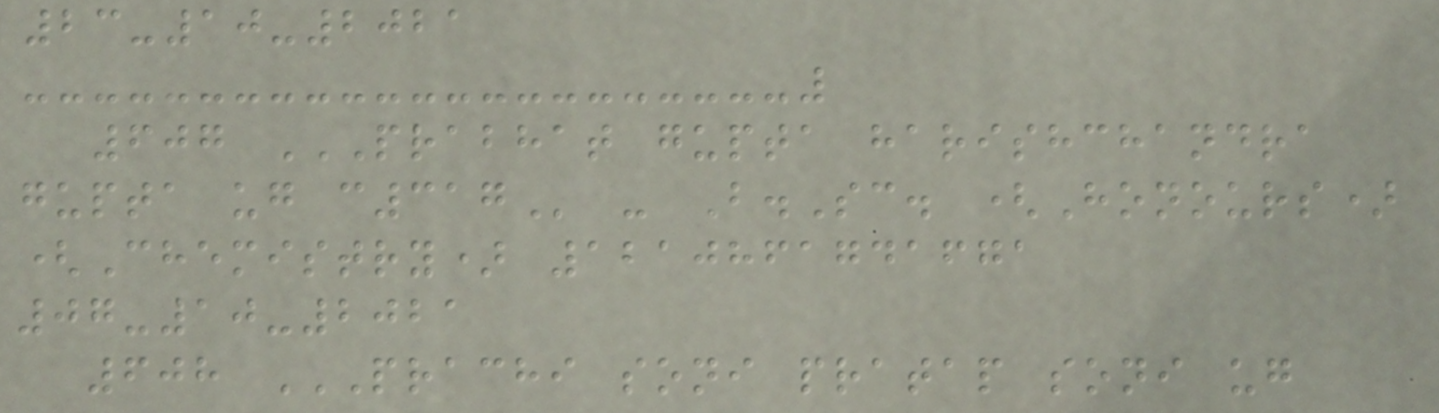23-10-2021
607 PRABHAT GUPTA HARISHCHANDRA
GUPTA UG C317 - B.Sc. (Honours)
(Chemistry) 1210861741671
07-10-2021
608 PRACHI SONI PRATAP SONI UG
